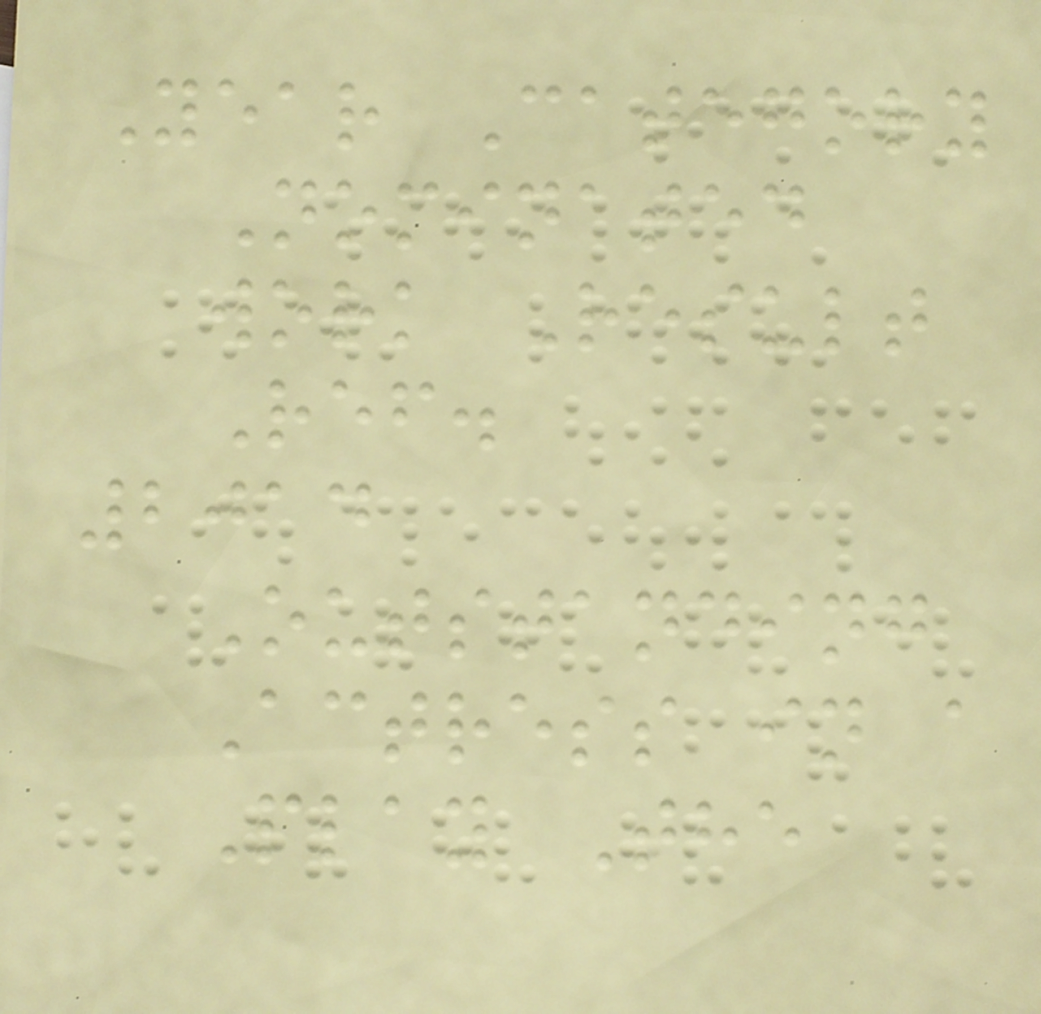Year Category
Nominated
work Result
Ref.
2014
Outstanding
Actress in a
Play The
